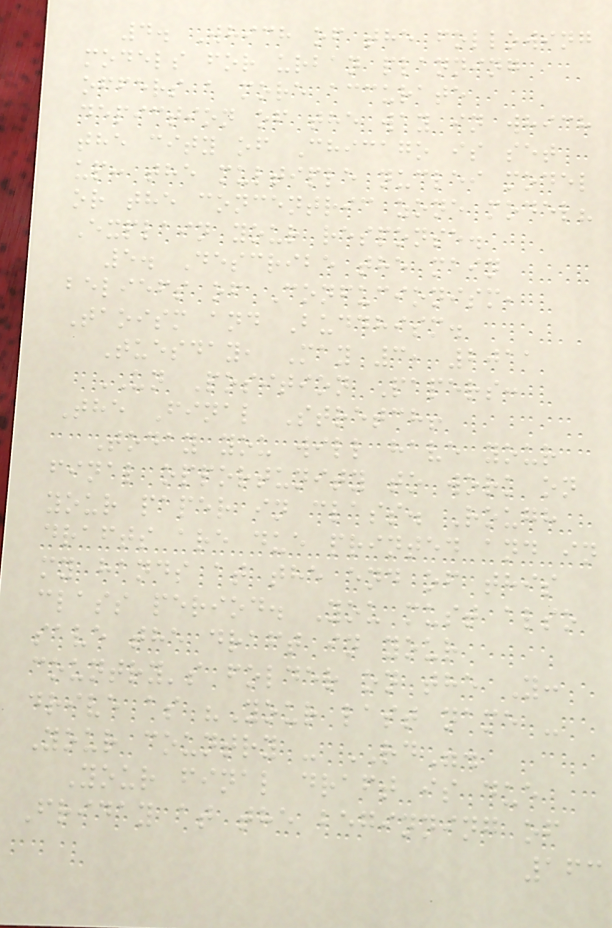4. Which of the following
models for urban planning
offers a more accurate
depiction of the way in which
the city of Chicago is set
up: the multiple nuclei model
or the concentric zone model?
Explain your response.
5. Describe the main
beliefs of Confucionism,
Taoism and Buddhism.
Tuesday, May 3, 2011
UN Position Papers:
The Final Stretch!
Today you will have your
final opportunity to work on
your paper in class. Rough
drafts are due printed and in
my hands at the end of this
class period. You must also
save the draft in your
country's folder on the Y:
drive as "Your last name -
Your country - RD".
Your final draft is due
Friday at the beginning of
163
